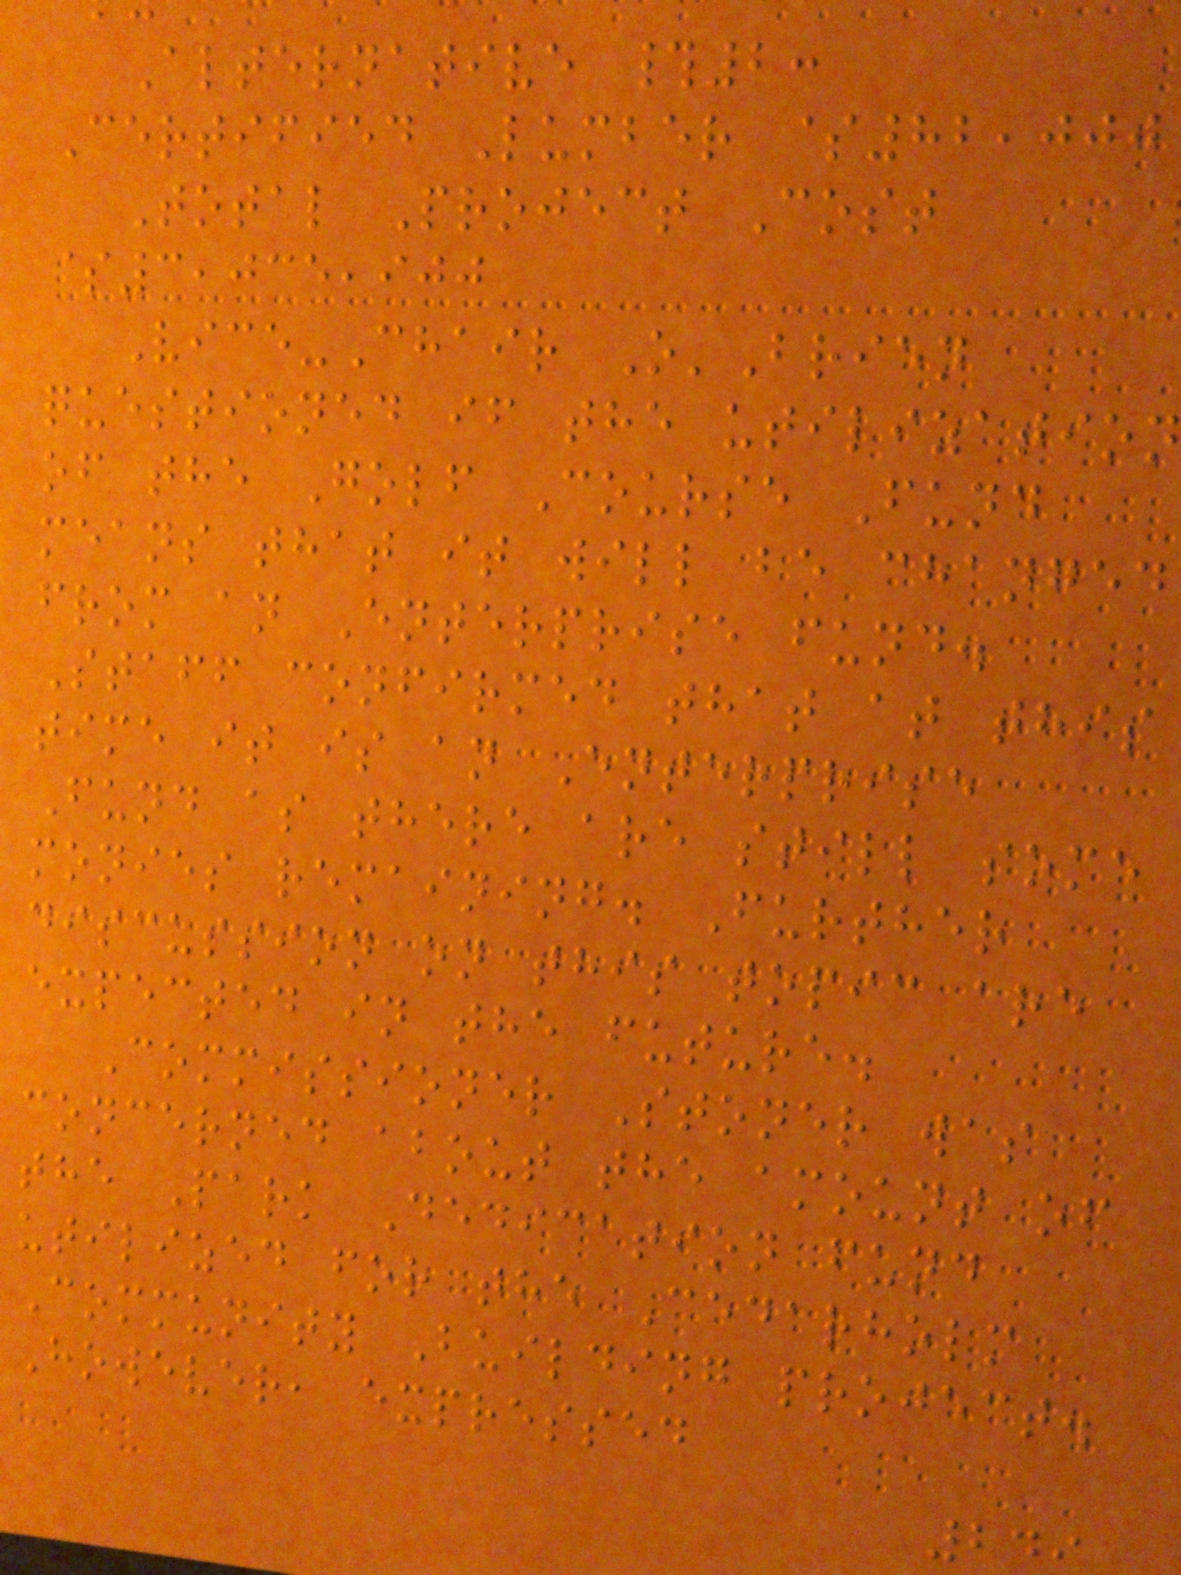Alternative #2:
Certified Lumber $82,000
Total Project Cost
$3,035,900
Vice-Chair O'Brien
questioned if the utilization
of the Golf Course Fund
means that it will be changed
from an Enterprise fund.
Staff confirmed that at this
time it is an Enterprise
Fund as there are still some
monies remaining. Further
discussion on this topic are
expected in the future.
Commissioner Stoner was
concerned about the amount of
the Park Dedication fund
utilized for the Cedarholm
Community Building project.
However, expressed
